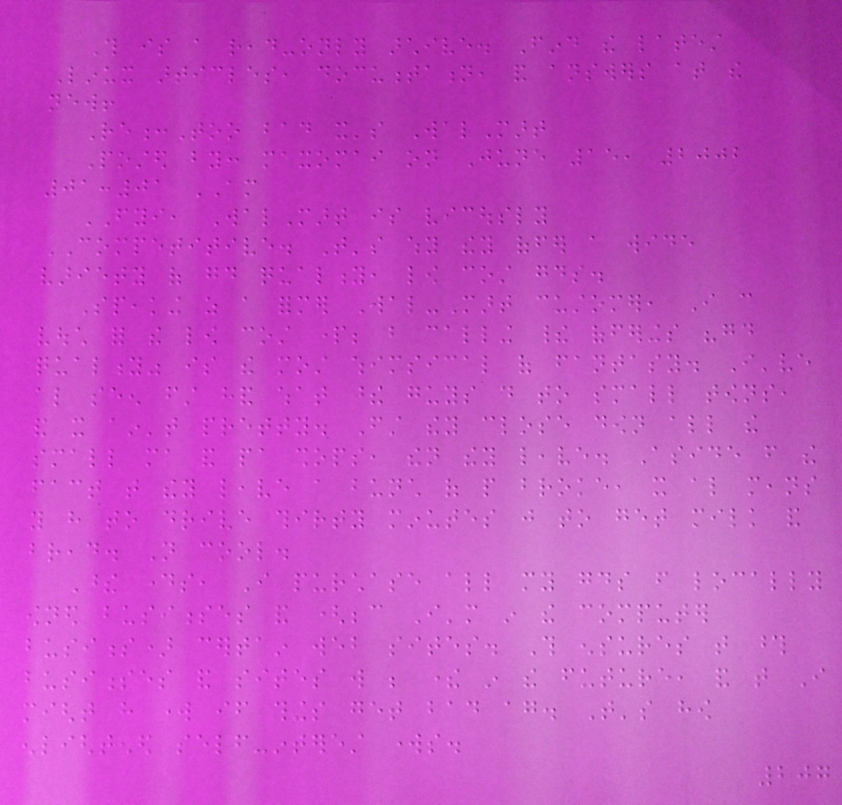This is a read-only archive. Find the latest
Linux articles, documentation, and answers at the
new!
Re:Too bad it's WalMart
Posted by: maxomai on June 15, 2002
01:01 AM
FYI, WalMart is vicously
COMPETITIVE. That's why they offer a wide
variety of good quality, low cost goods.
Speaking as a former Wal-Mart customer, I can
vouch for the low cost part; but calling their offerings "good
quality" is the most whimsical of fantasy. I've
also seen first hand what these guys do to small towns,
and it ain't pretty. First they close down all the
small ma and pa shops, then they leave. Aside from the
fact that they leave a bunch of people broke, it also means
you have to drive thirty minutes just to get milk and
bread. Not cool.
These days, I purchase all my goods from locally
owned businesses and (because I'm in the computer
business) certain web sites. This ensures that those
businesses and sites will be there in the future, and that I
might have work if things get bad again. That's how
enlightened self-interest works.
207
